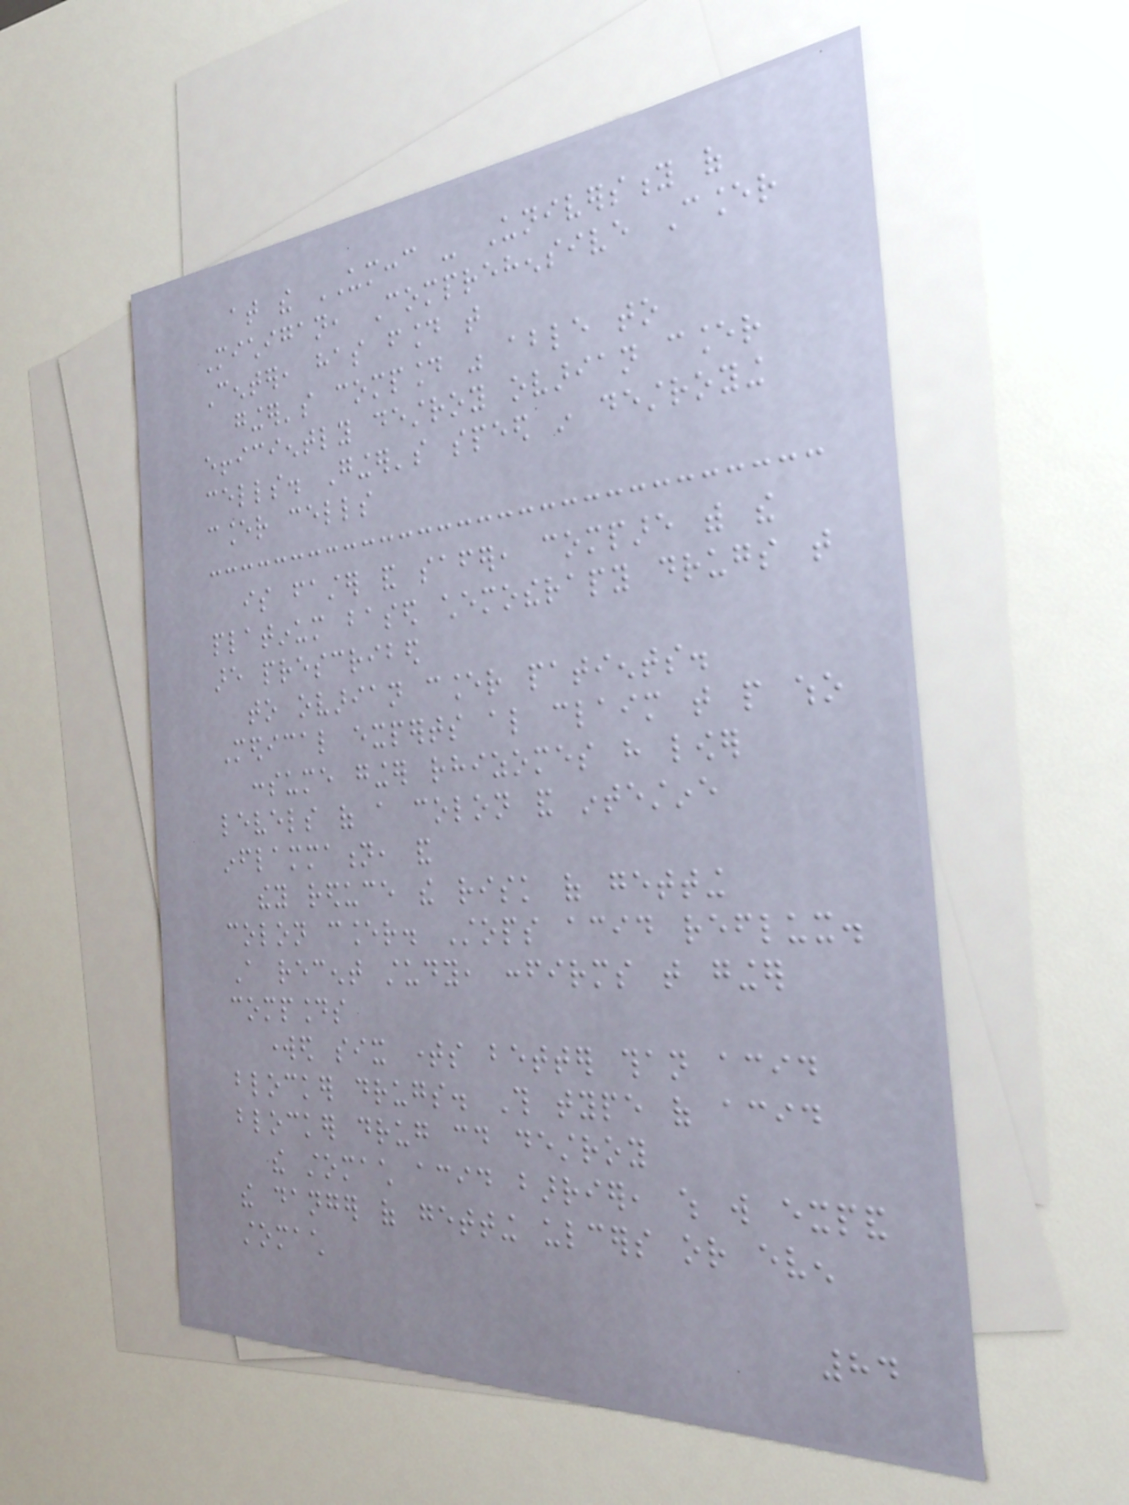at the UMCCC - University of
Michigan, Comprehensive Cancer
Center, has found that
ginger's compound was able to
efficiently destroy ovarian cancer
cells. Ginger's speed in destroying
cancer cells
is faster and safer, compare with the
platinum based chemotherapy drugs that
are prescribed
to ovarian cancer patients.
Medical experts also claim that people who
consume ginger rhizomes have lower
levels of a colon and intestine
inflammation, and
they reduce the risk of getting
colon cancer. Stops acid reflux.
A recent study, confirms that ginger
compounds
worked six times better than acid
blocker drugs. This type of acid
blocker drug could destroy
the stomach acid barrier, which will expand
the danger of getting ulcers or even
stomach
84
